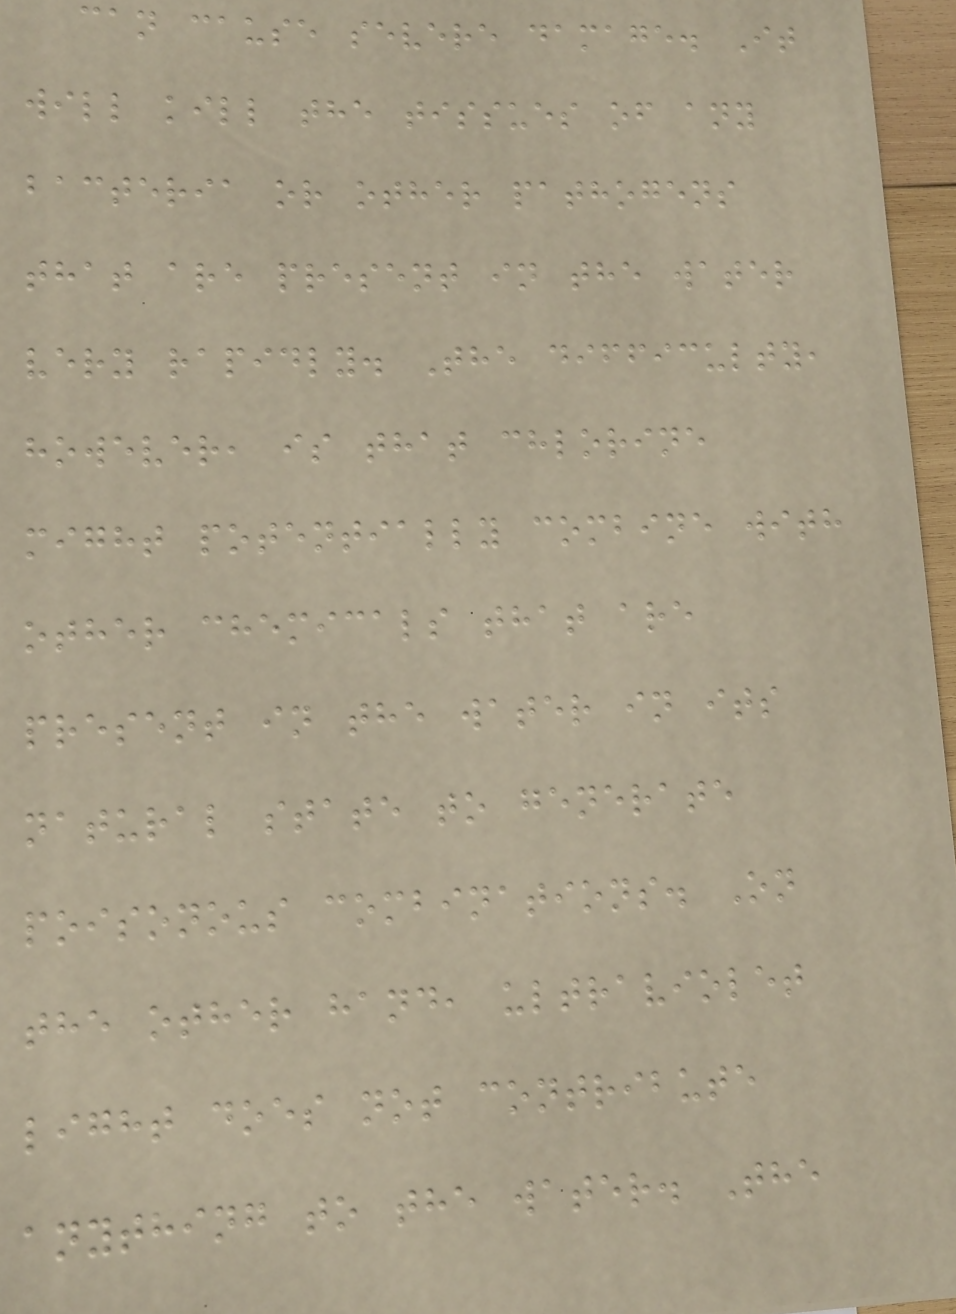can cause severe damage. It
will kill the tissues of any
bacteria or other pathogens
that are present in the water
very rapidly. The difficulty,
however, is that chlorine
might potentially combine with
other chemicals that are
present in the water in its
natural state to generate
poisonous combinations. On
the other hand, ultraviolet
light does not contribute
anything to the water. The
